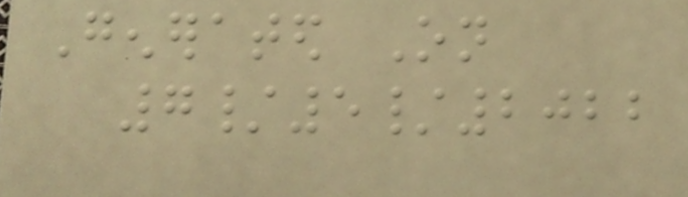Generated On
7/5/2022
